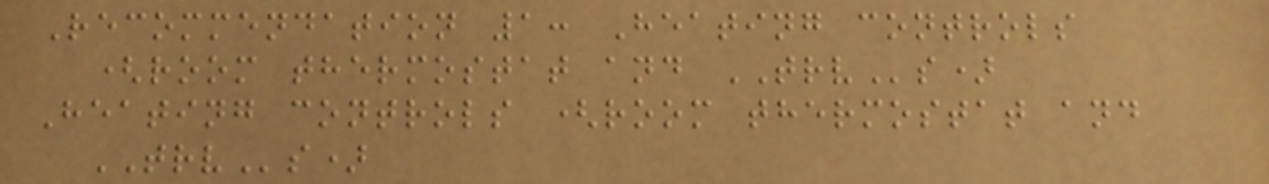Recommendation 1: Heating controls
(room thermostat and TRVs)
Heating controls (room thermostat and
TRVs)
